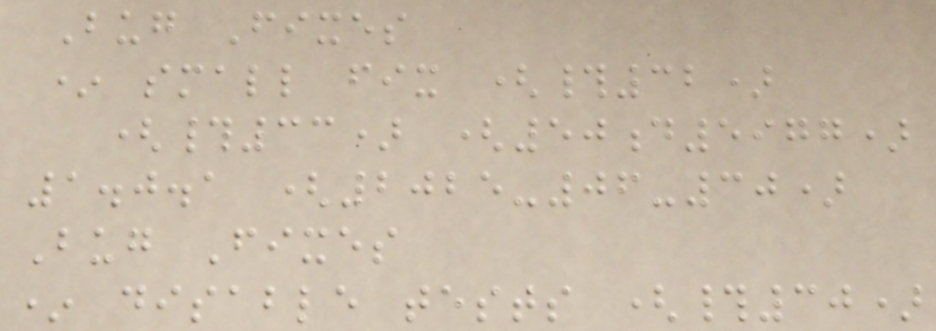Bug Fixes
* small fix (#32)
(#33) (50d5977)
1.0.1 (2025-06-30)
Bug Fixes
* disable tests (#30)
